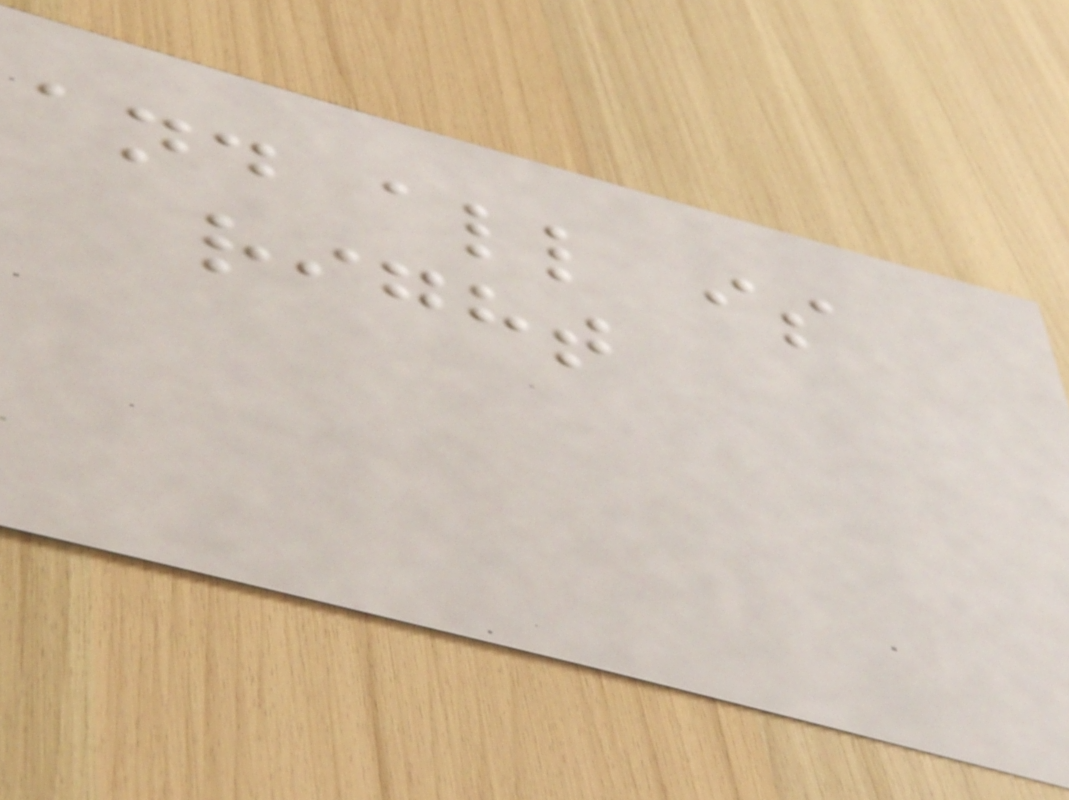and all is
right
